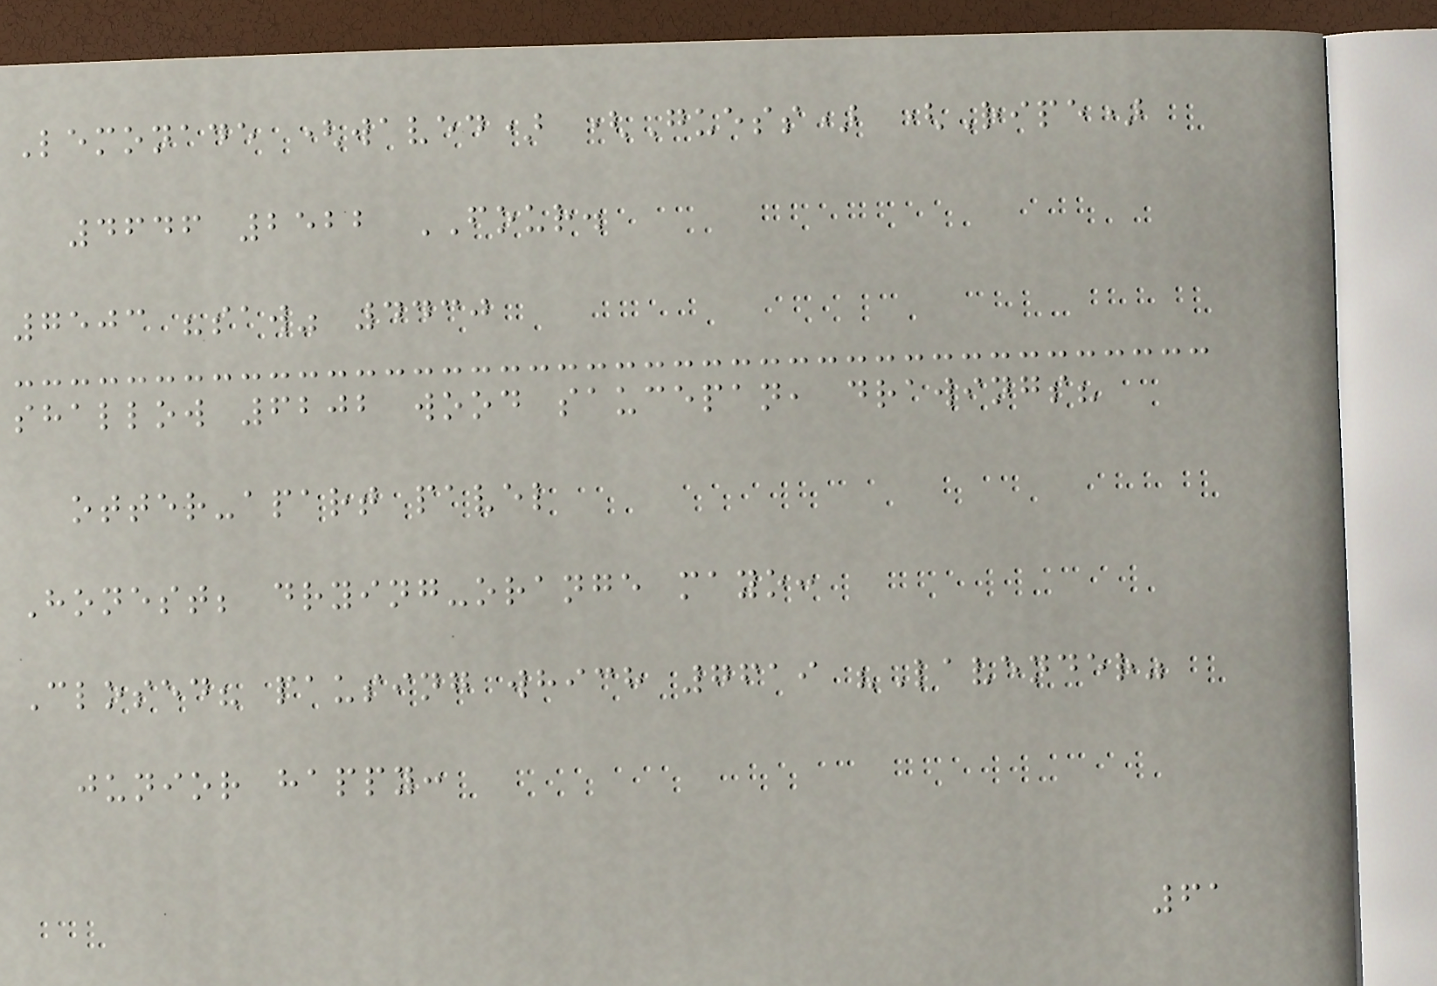Lemonade (waved) (Guess) (Ripe)
4646 2522 FOUR.
7503 "saw" 4430
shallow 6202 wood saucepan, drawings?
otter-apart pavel
Honest; drying-orange mayo:
Closed? pausing which 7619 "Lavender"
junior happy:
61
